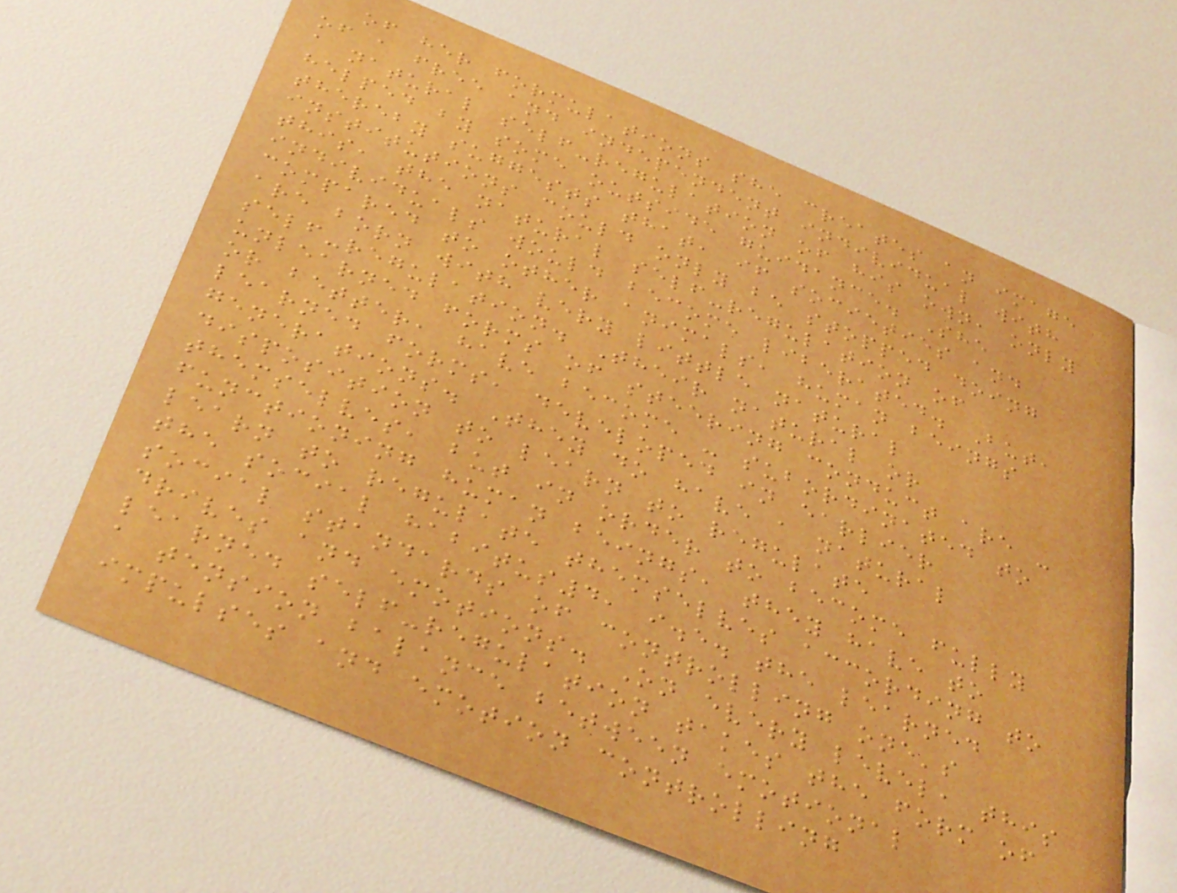of her formulations she creates an image
of a free and independent individual with
a natural self-regulation of his own, only
helped by some outside guidance. She
thereby suggests that, if societies and
institutions could only be stopped doing
this, the natural self-regulation of
individuals would become liberated. But,
compared to other animals, human beings
are born with very little natural
self-regulation. Their natural or
unlearned forms of steering conduct are -
or better, have become - subordinated to
learned forms, developed in earlier
generations. They do have a natural
disposition to learn to regulate
themselves, but in order to become fully
functioning human beings, they have to
learn to regulate themselves according to
the social habitus4, i.e. the learned
social standards of controlling one's
drives and emotions. On every level, this
learned self-regulation takes the form of
a tension balance between emotional
impulses and emotion controlling
